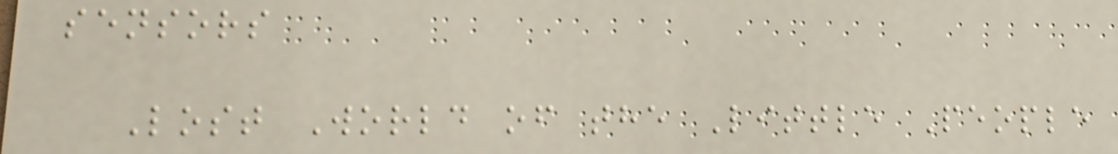sensors
Lost World of the Little People
